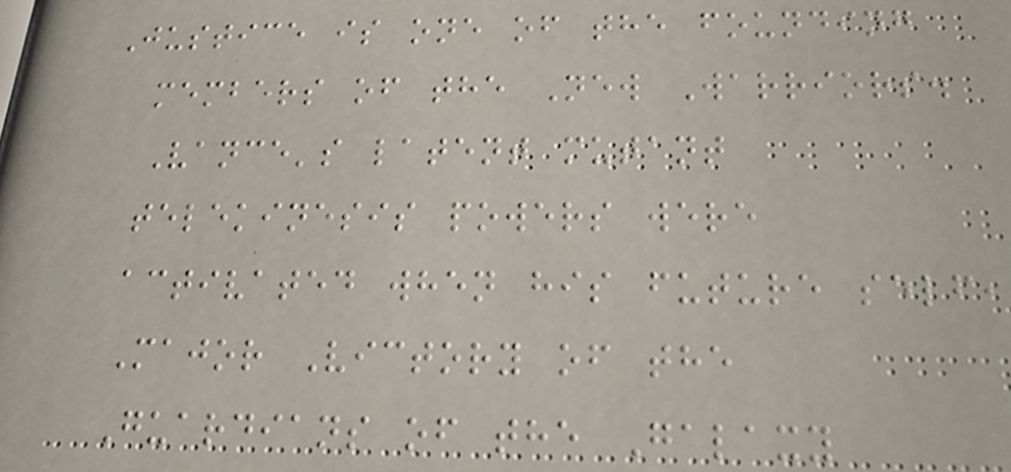Justice is one of the founding
members of the New Warriors.
Vance's latent mutant
telekinesis powers were
activated when his future self,
Major Victory of the
Guardians of the Galaxy
